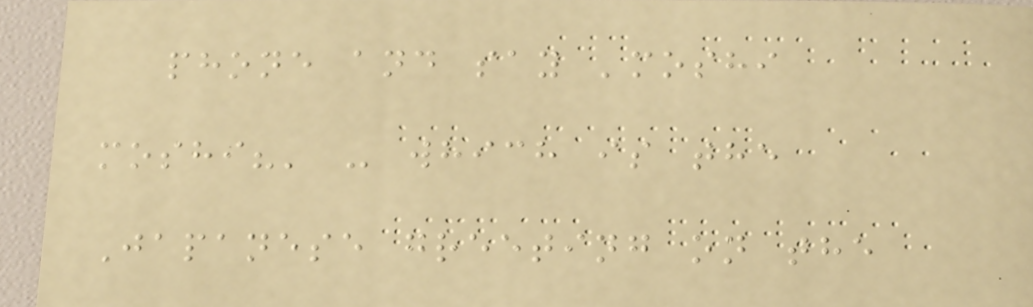phone and say 'moshi
moshi?' - which is the
Japanese greeting on the
